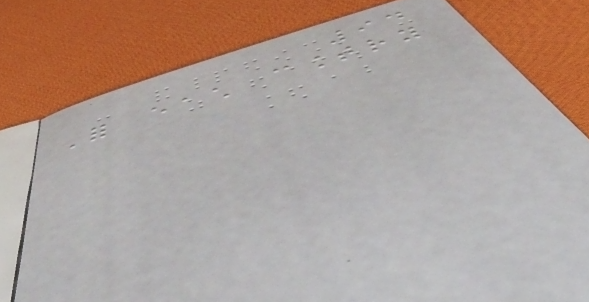94
For each country
